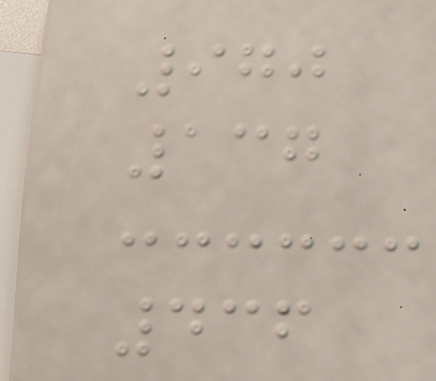970
137
436
